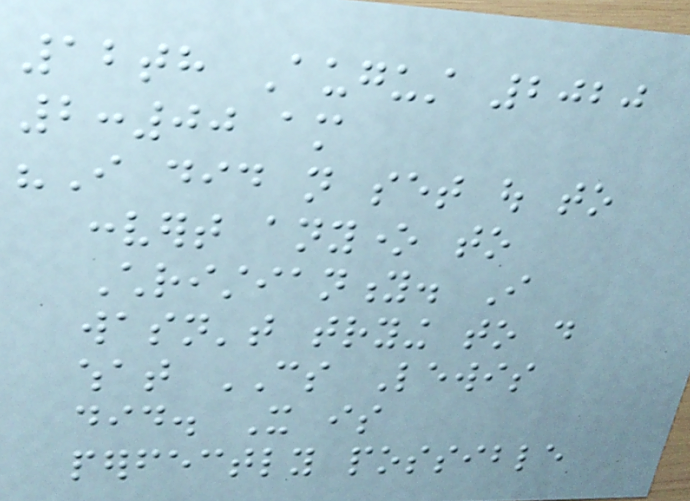12th August 2020
2:00 am
"I did not set out to
convert anyone to
Christianity. I
wasn't trying to do
what CS Lewis
did. It is
perfectly possible
